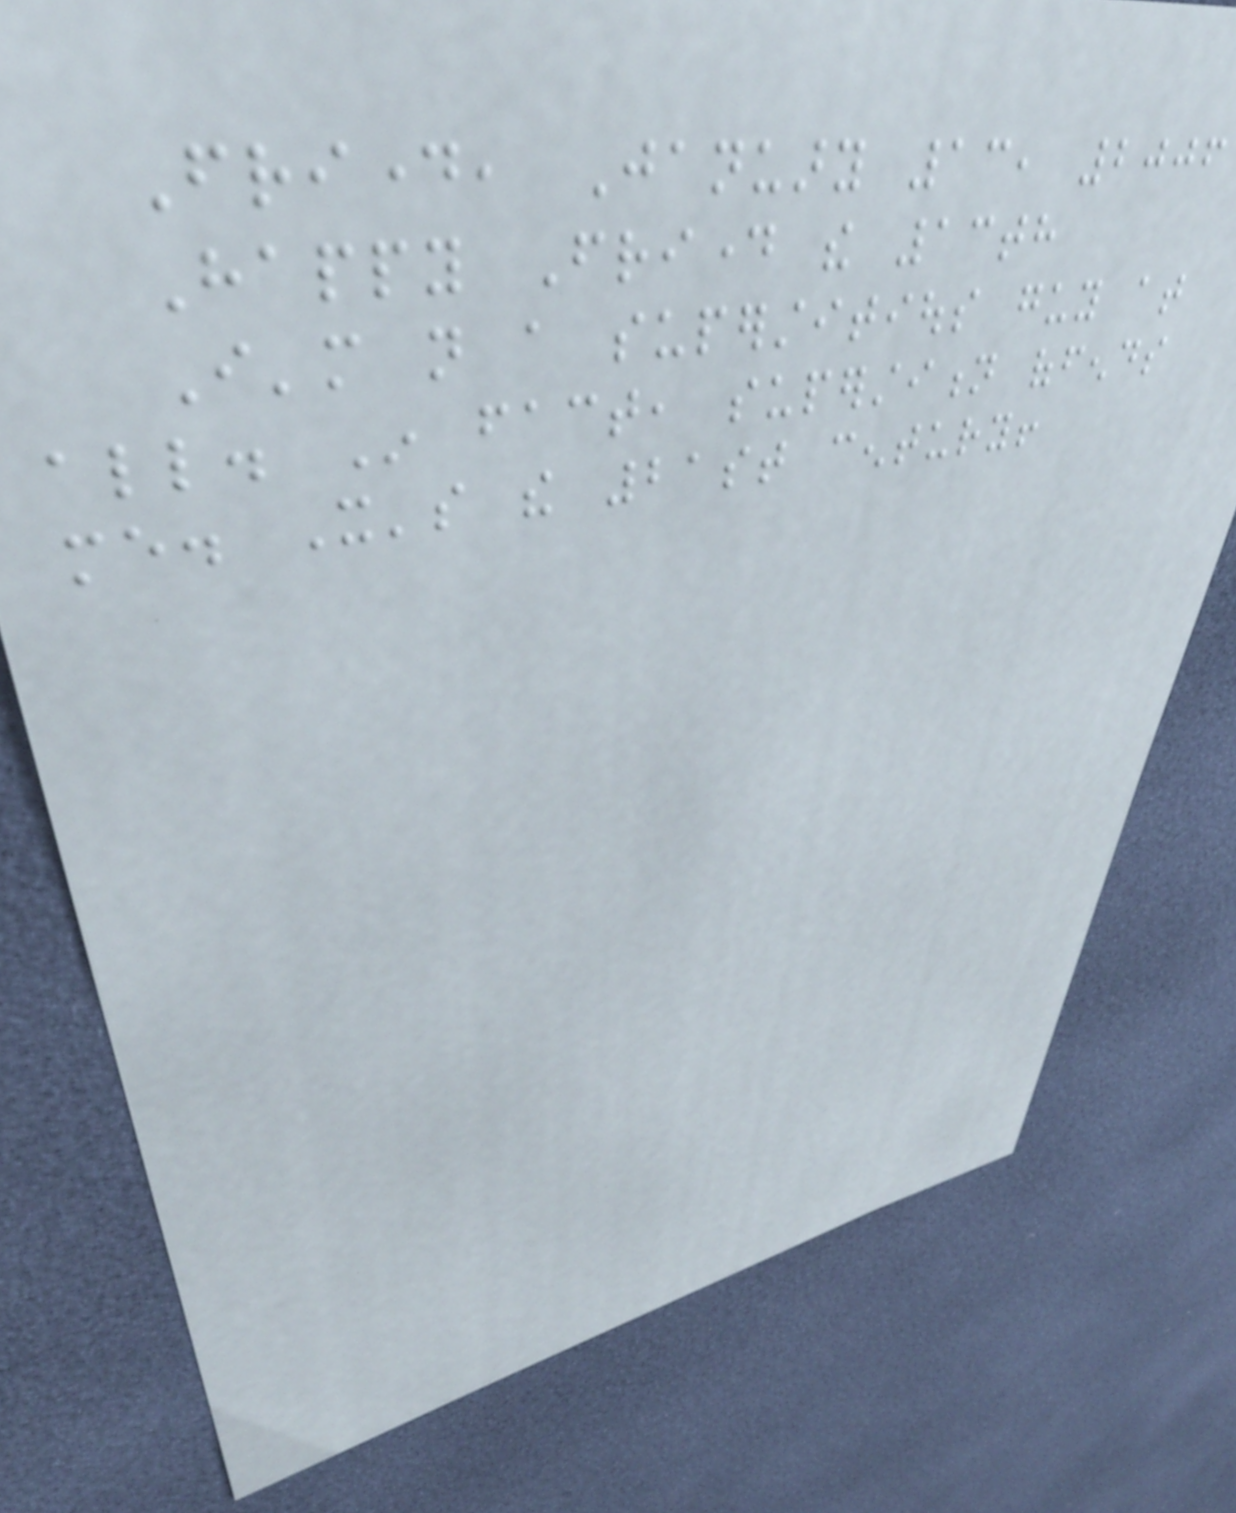Friday, January 13, 2006
Happy Friday the 13th
I'm not a superstitious guy at
all. In fact, superstition offends
me. It's the 21st century!
